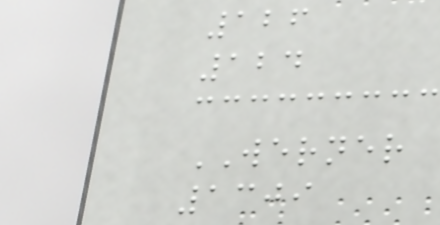126
124
WERNER
1309
